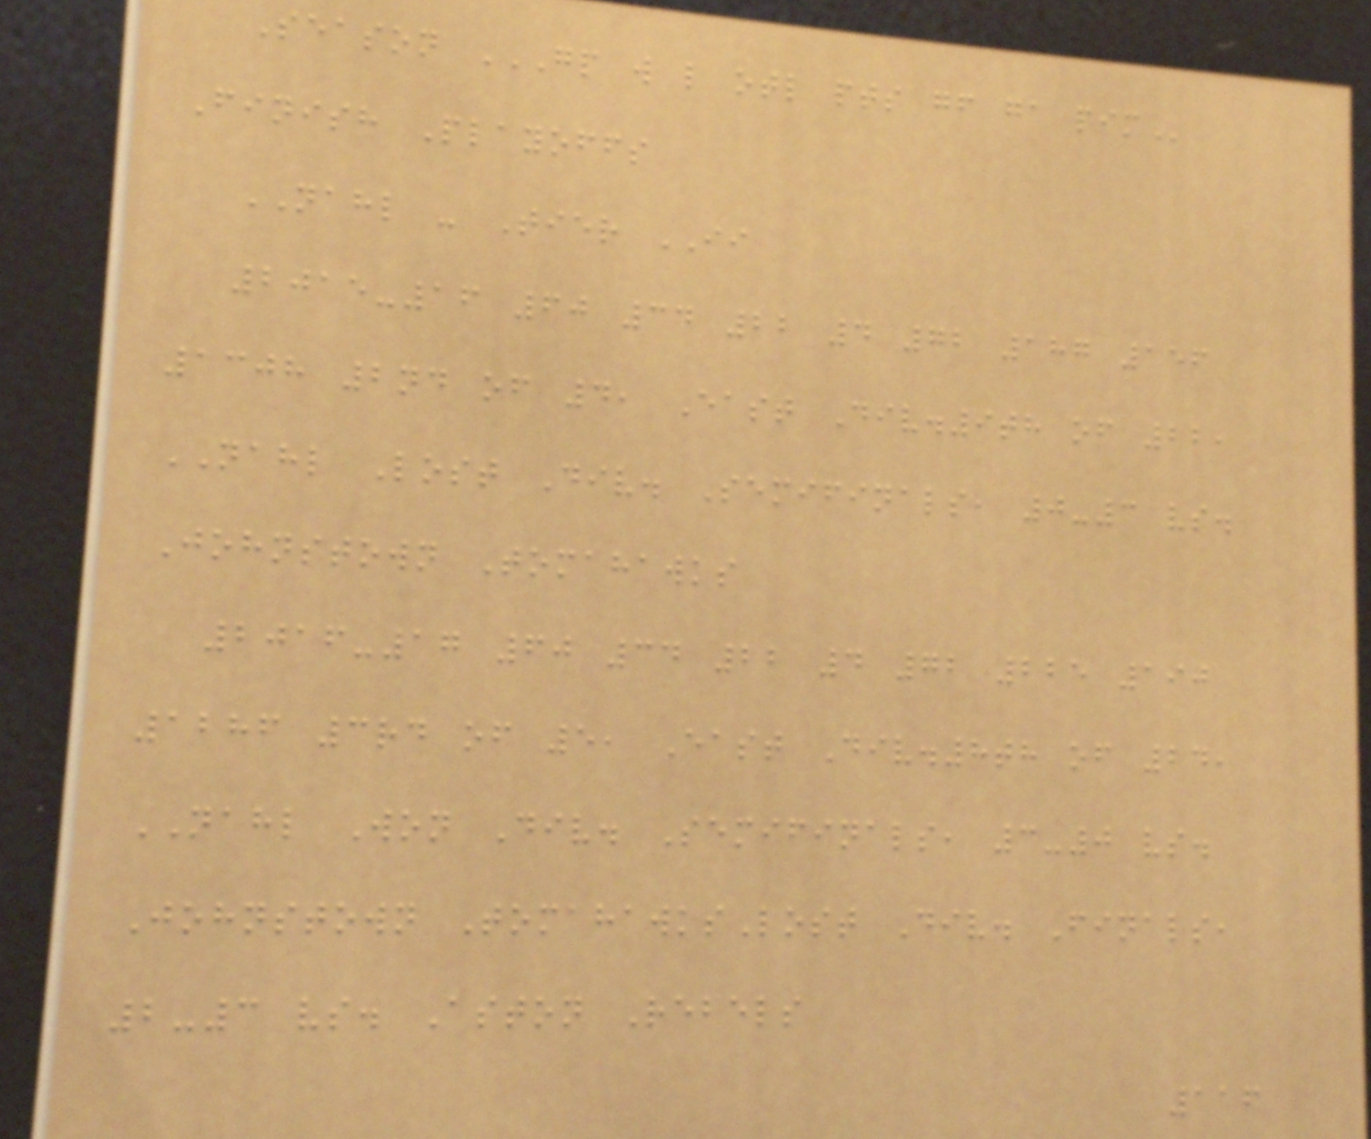Season GP W L OTL PTS GF GA PIM
Finish Playoffs
NAHL - Tier II
2015-16 60 34 22 4 72 187 156
1308 2nd of 4, East Div.9th of 22,
NAHL Lost Div. Semifinals, 0-3 vs.
Johnstown Tomahawks
2016-17 60 34 22 4 72 225 190
1286 3rd of 5, East Div.8th of 24,
NAHL Won Div. Semifinals, 3-0 vs.
Johnstown TomahawksLost Div. Finals,
2-3 vs. Aston Rebels
116
